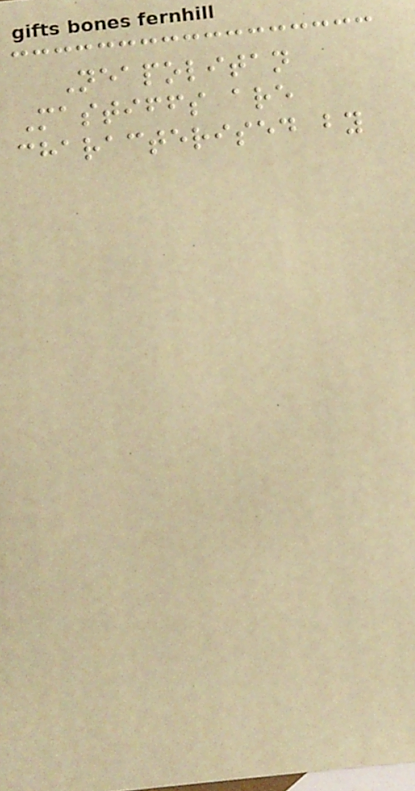Neapolitan
Mastiffs are
characterised by
